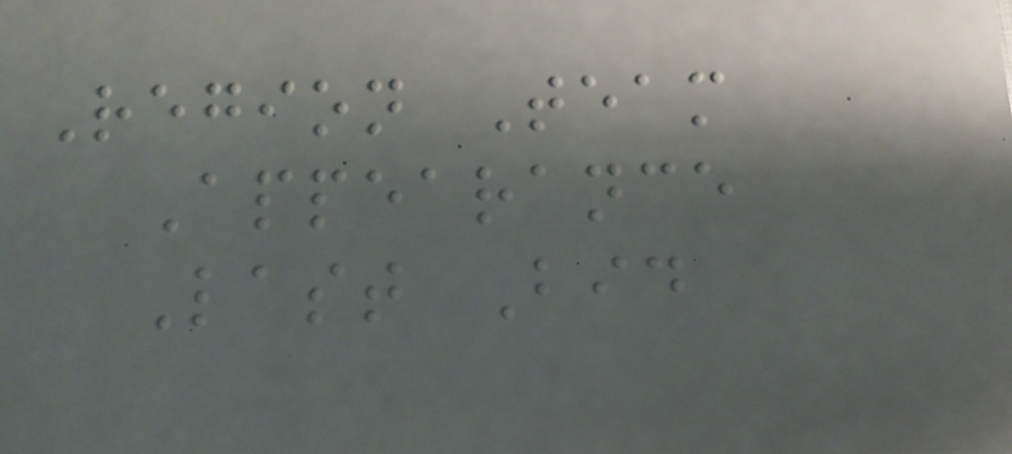Region Team
Appearance
Last Bid
